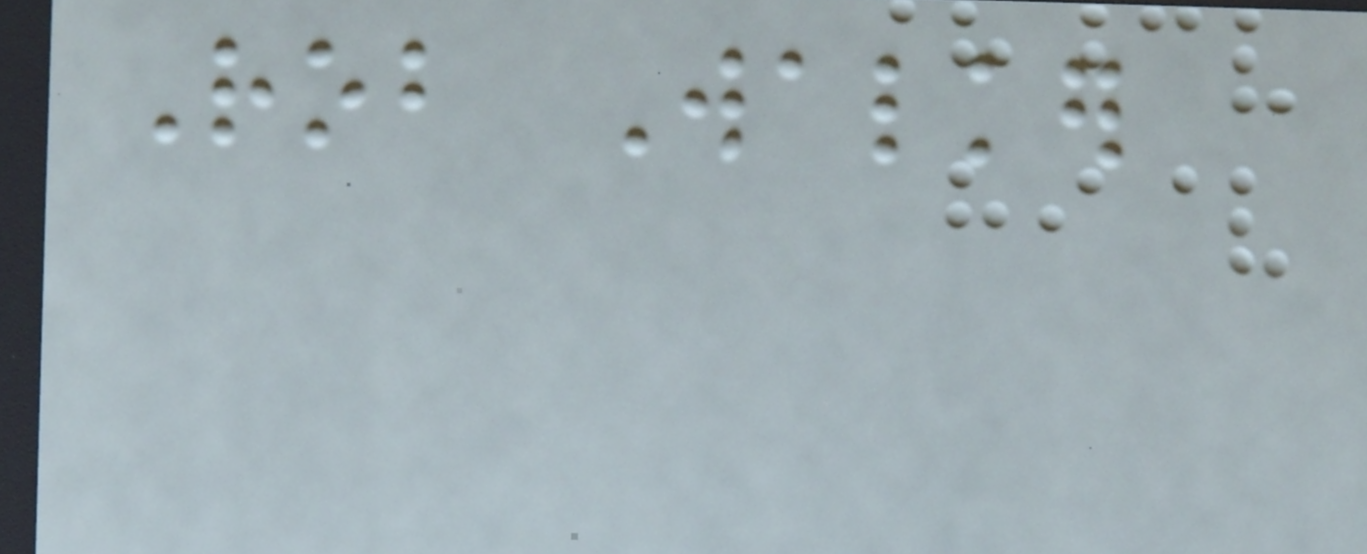Rob Walker
